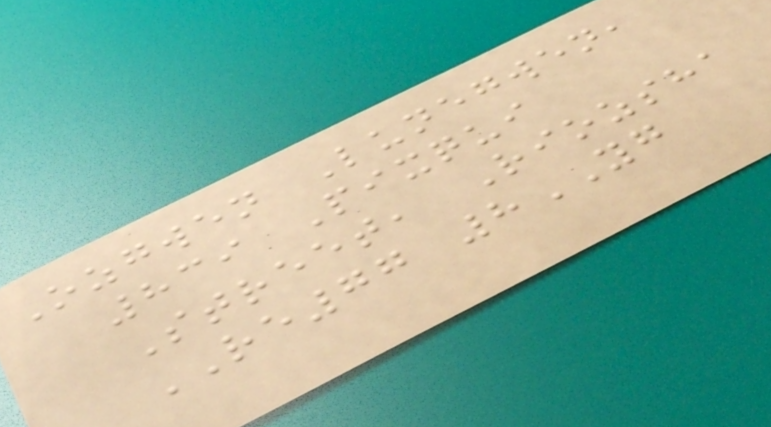Ozgwen Lunegwen,
839 Pixqui
Street, Riozsha
RE77 8YG
